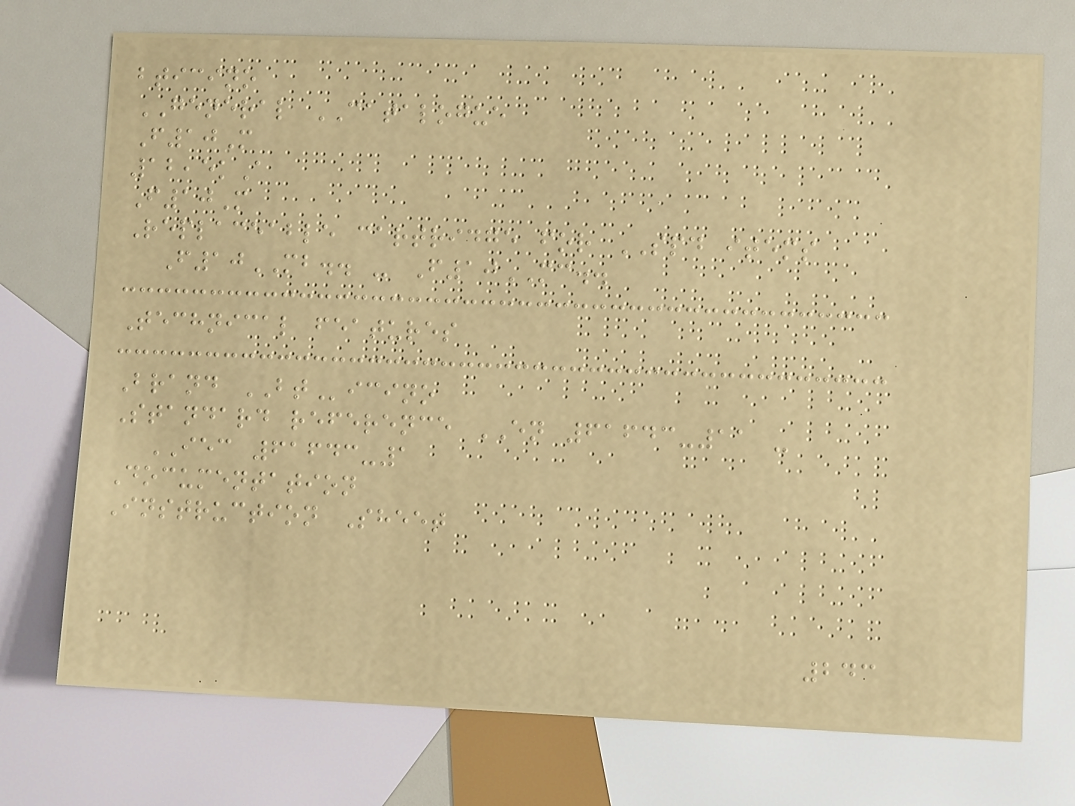bticino
GENERAL CATALOGUE
F10M
12,5kA
F10M
Replaceable cartridge for SPD items
F10MB.. - F10MC..
Technical features
Brand BTicino
Standard reference EN 61643-11 -
IEC 61643-1
Documentation
Instruction Sheet
243
